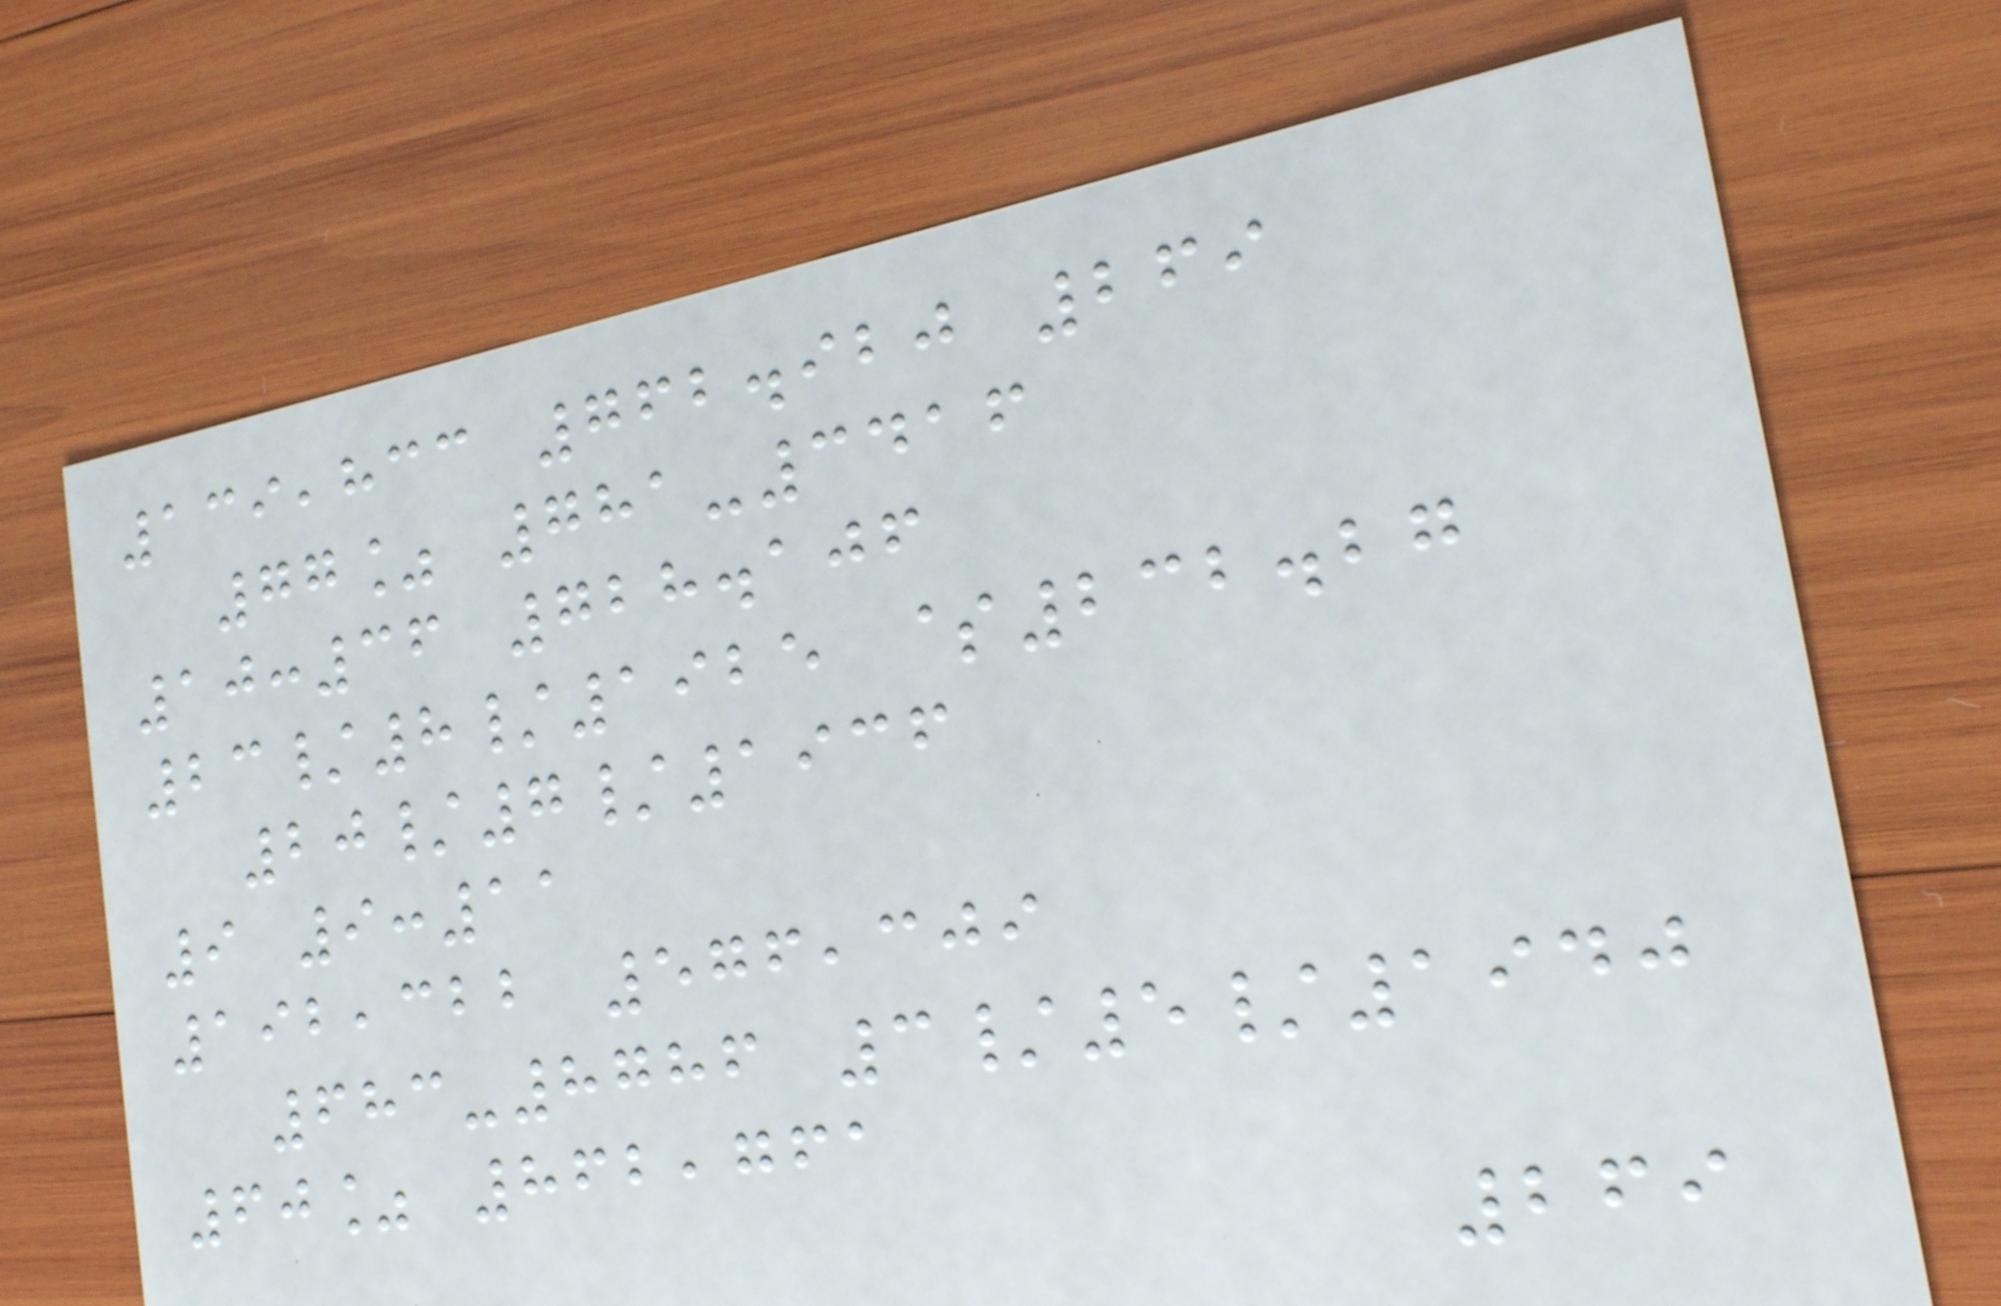139,833 762.920 269
77% 781-3416
10:36 728.106
23/8/1925 $232.27
20/7/1936
9 9:11
192,322 576,309
683-8786 3/5/1940
60% 862,761
269
